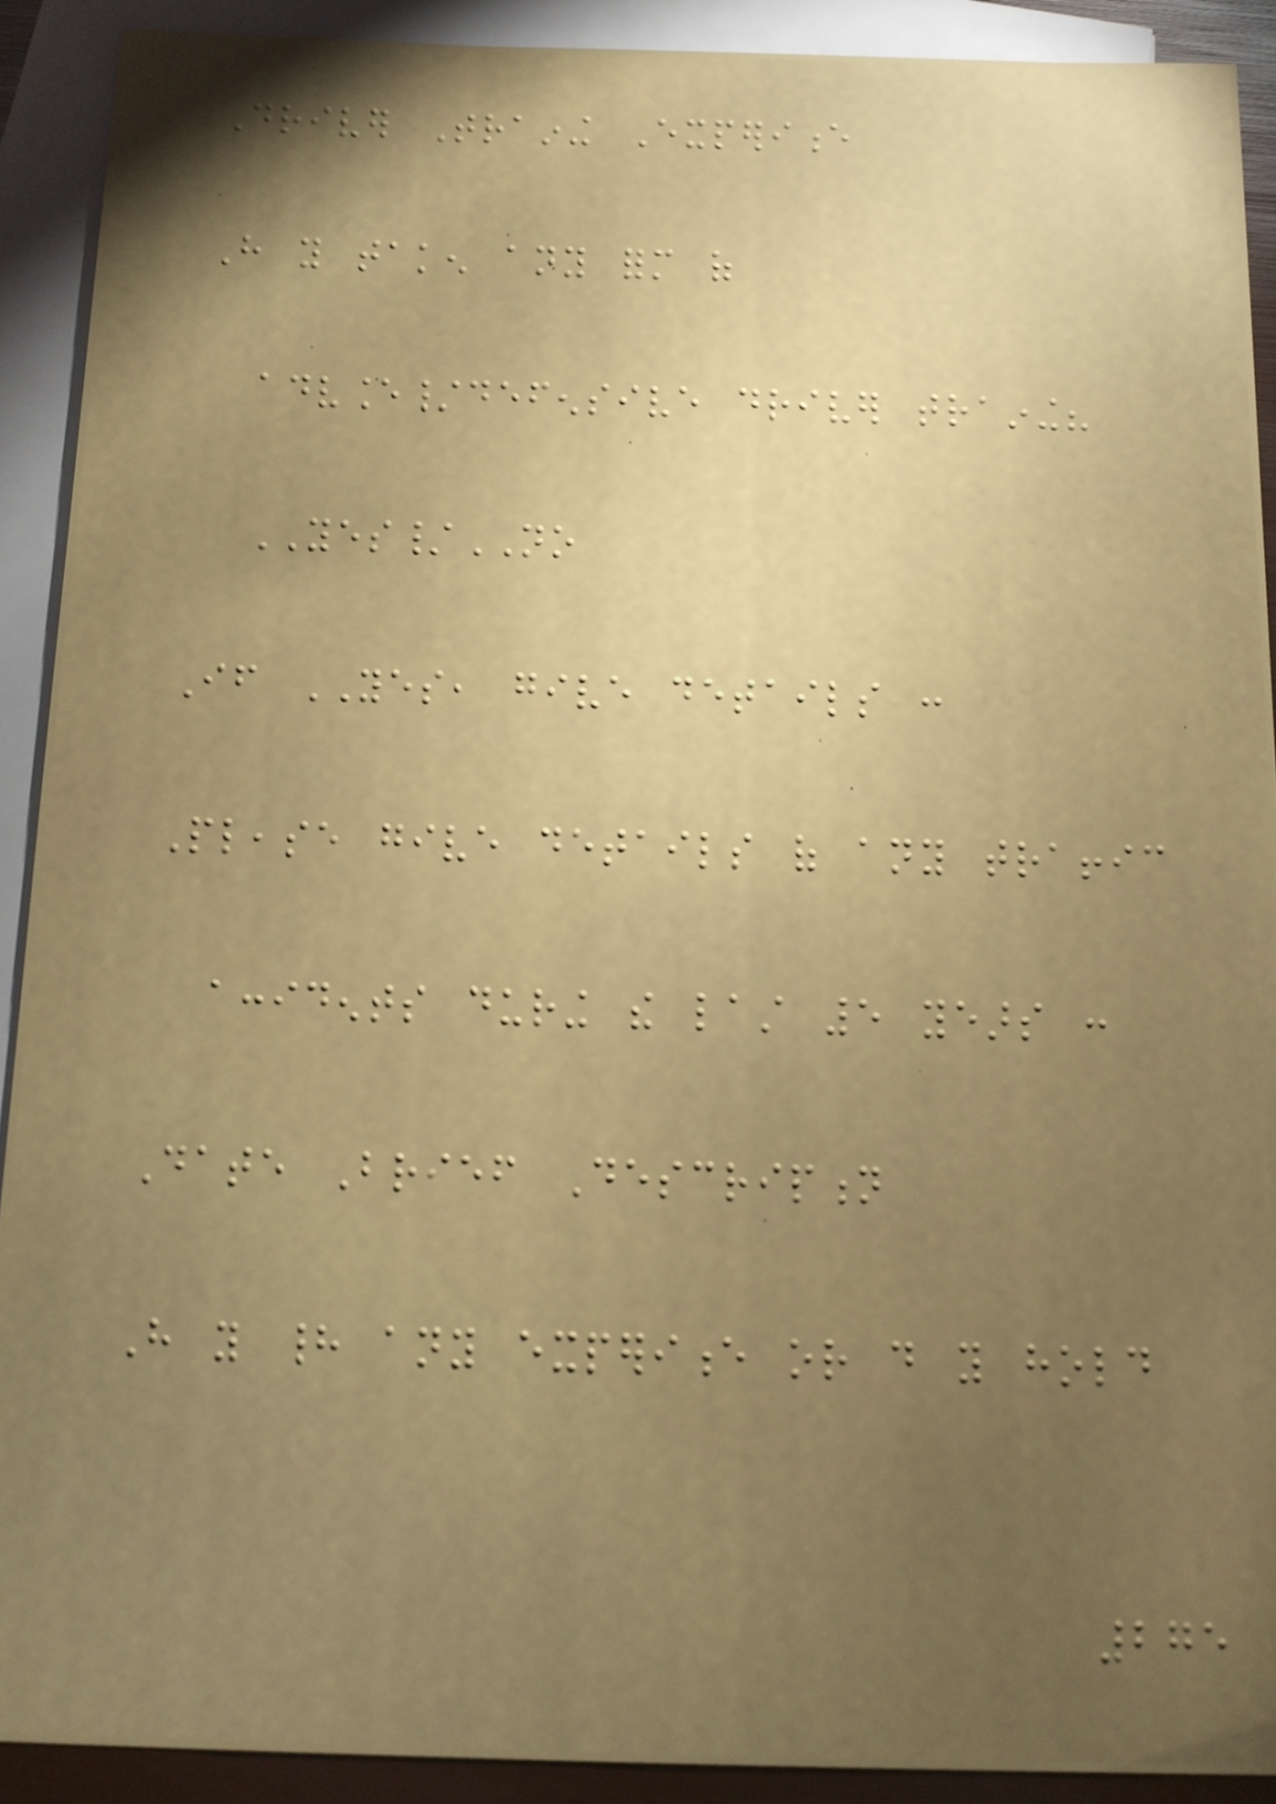Driver Training Experience
Have you taken any form of
advance/defensive driver training?
YES/NO
If YES, give details :
Please give details of any traffic
accidents during the last 5 years :
Date Brief Description
Have you had any experience or do you hold
275
